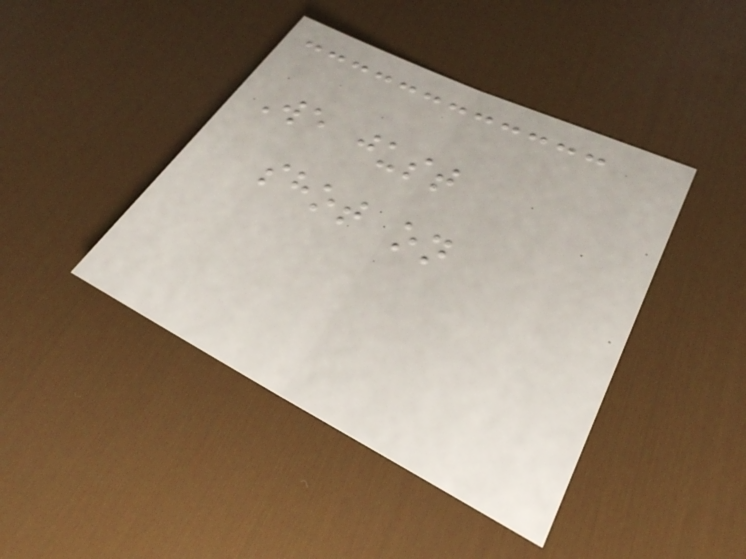We just
shot on
